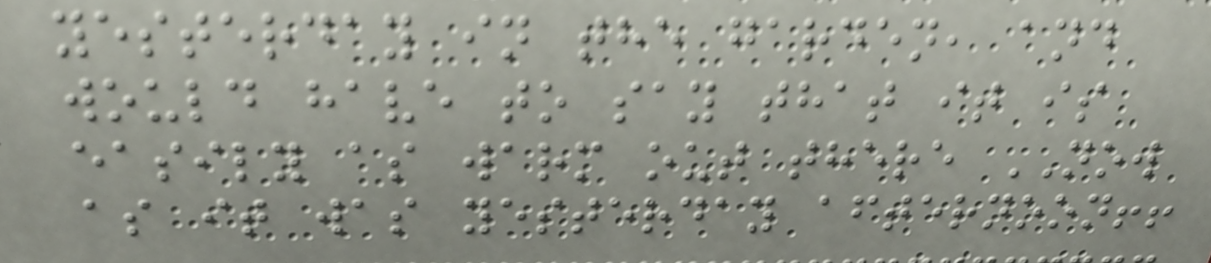yesterday in the garden, and
would have to say that it is
easily as warm out there NOW
as it was yesterday afternoon!!
